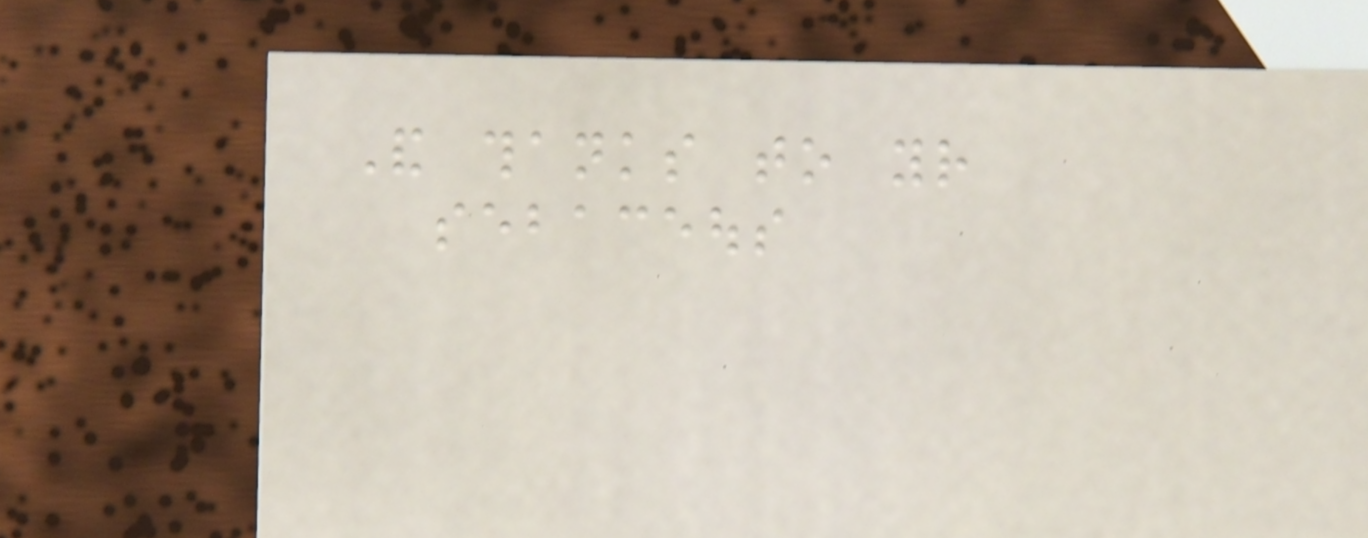And thanks to your
sebaceous
